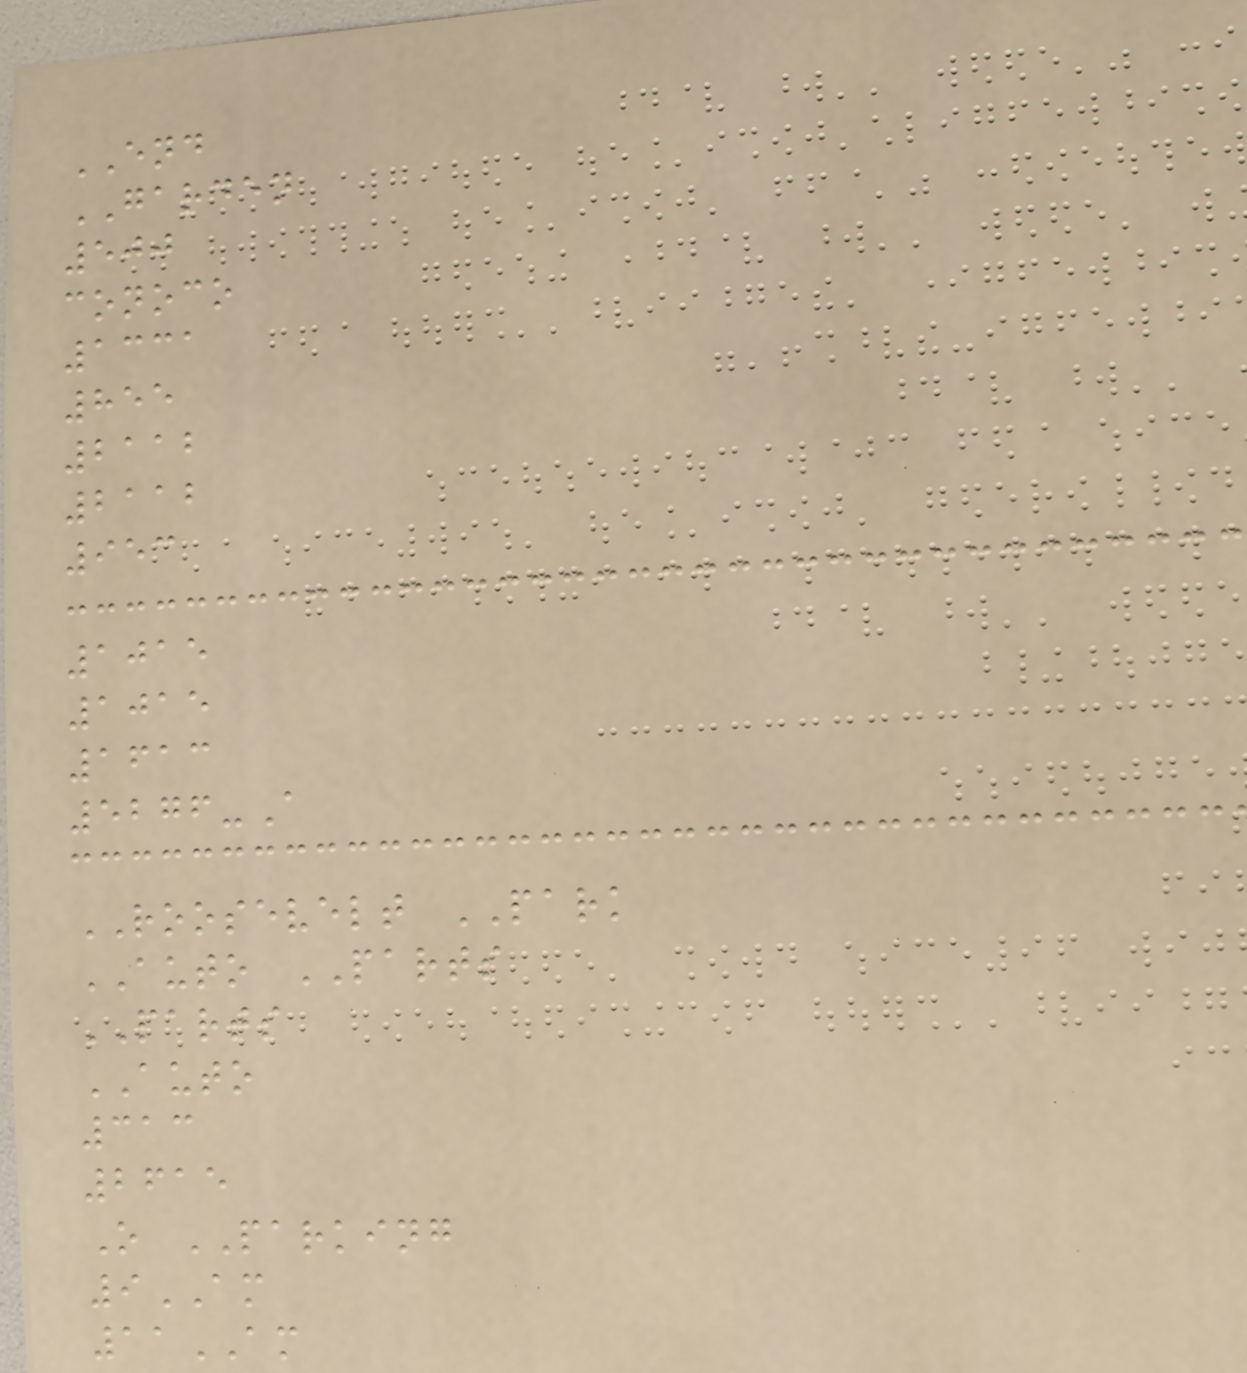END
GARDEN
500
conoco
1331
855
2112
2112
953
1015
1015
1613
5276-A
ROOSEVELT PARK
AUTO PARTS
PARTS
AUTO
313
2615
O PARKING
9AM
11AM
